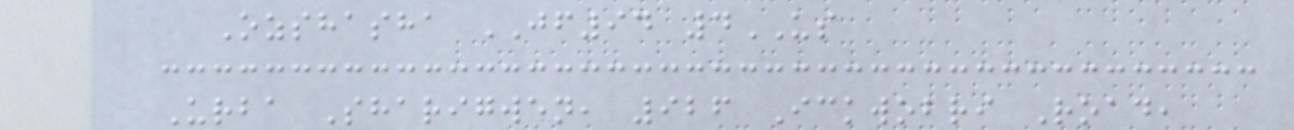Ozshasha JF94 4US
Urba Sharigwen, 926 Ickwobri Road,
